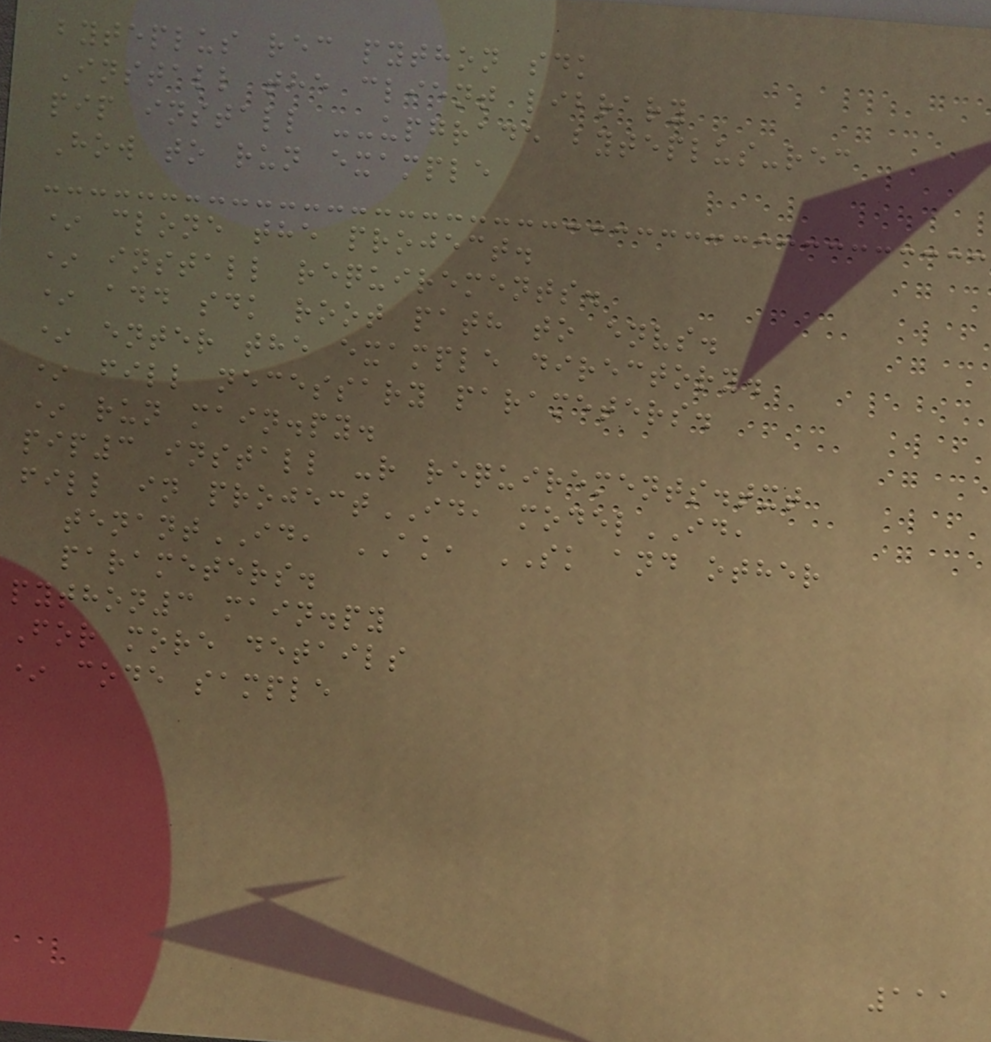byteplus rec python sdk
Install the client library
pip install --upgrade byteplus-rec
How to run example
* clone the project.
* install requirements.
* add sdk root path to envs.
* enter the example directory.
* fill necessary parameters.
* run main.py.
pip3 install -r requirements.txt
fill in projectID, modelID,
tenantID, AK, SK and other
parameters.
python3 main.py
For more details
* code sample
111
